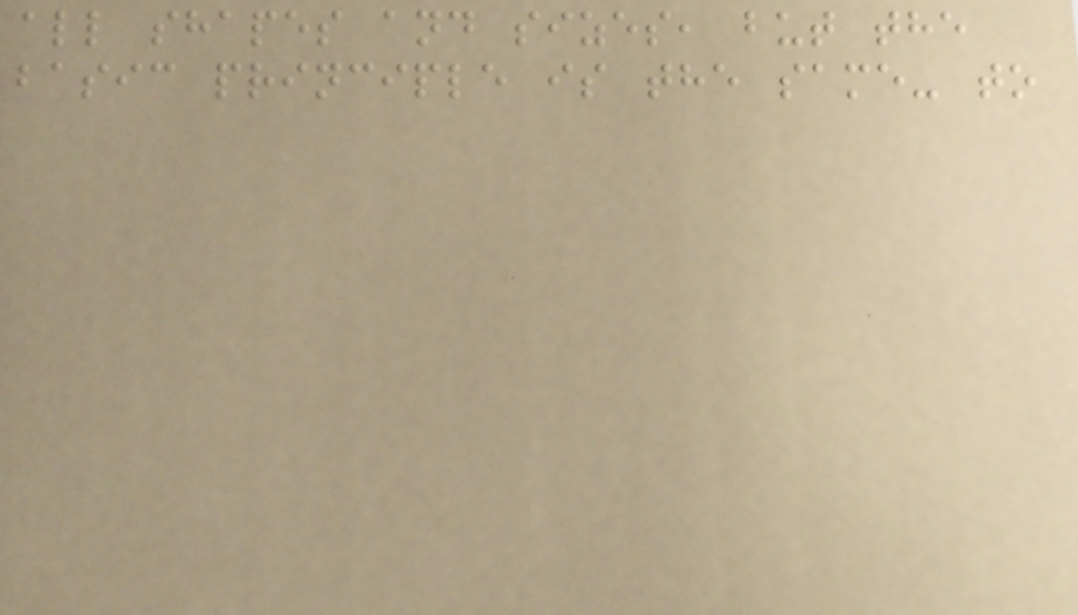all shapes and sizes, but the
basic principle is the same- to
